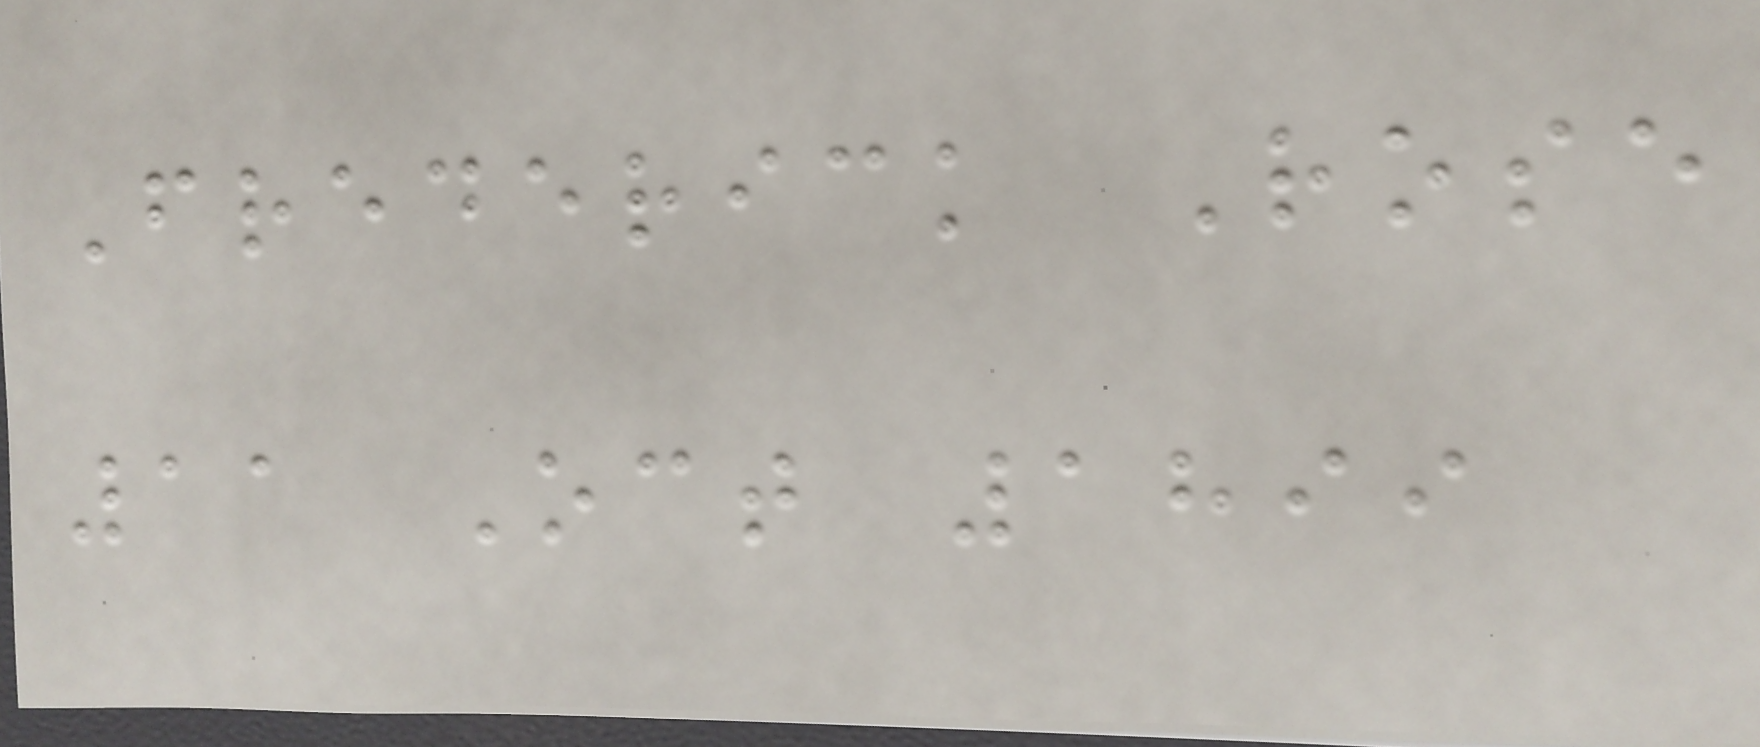Frederick Rose
11 Oct 1899
